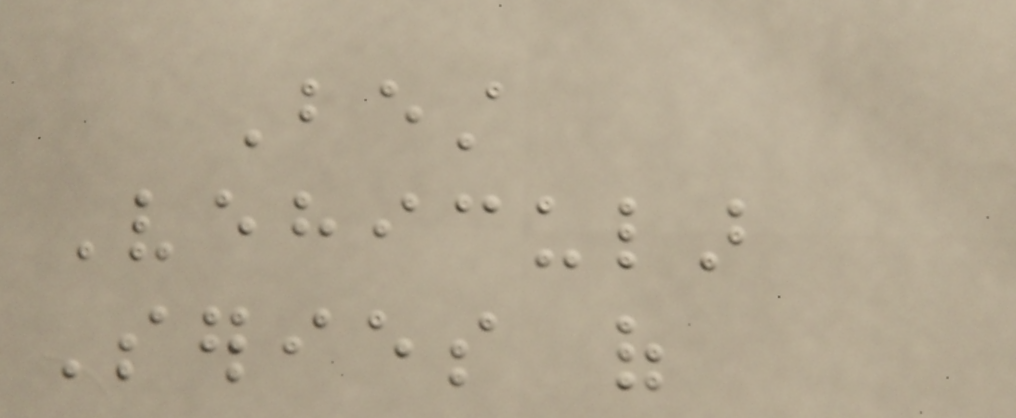Best
Vehicular
Series of
